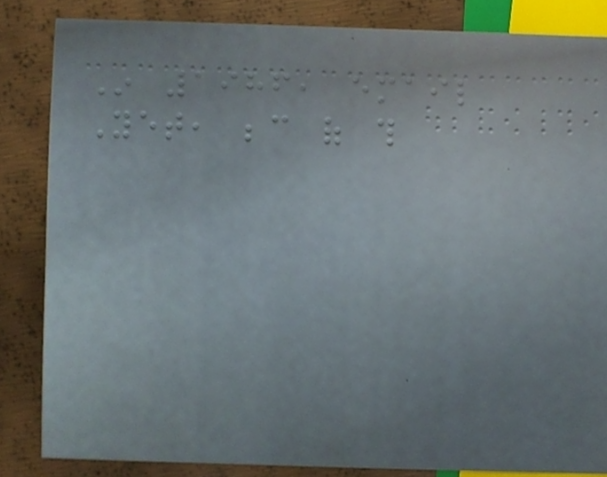In 1986, email
Yet, because of this
